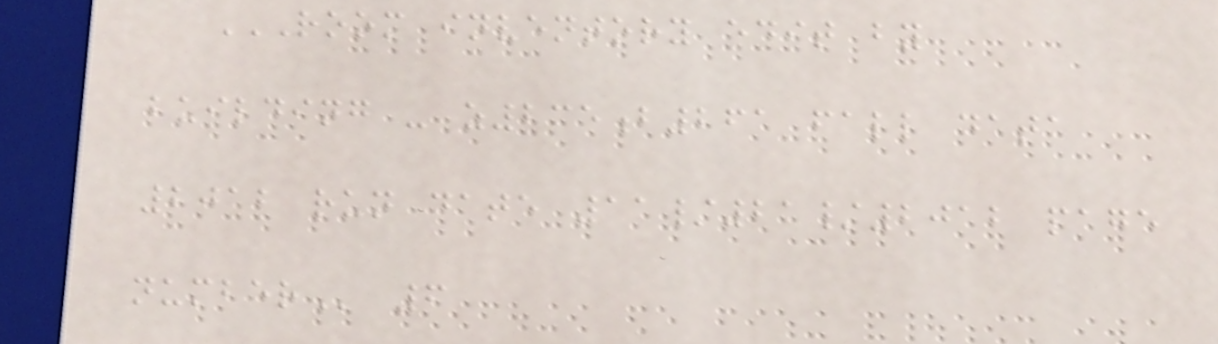ROOM INVENTORY EDIT BY
BUILDING - Z235B261 FALL DATA
2012 RUN DATE 11/21/2012 PAGE
NUMBER 6
